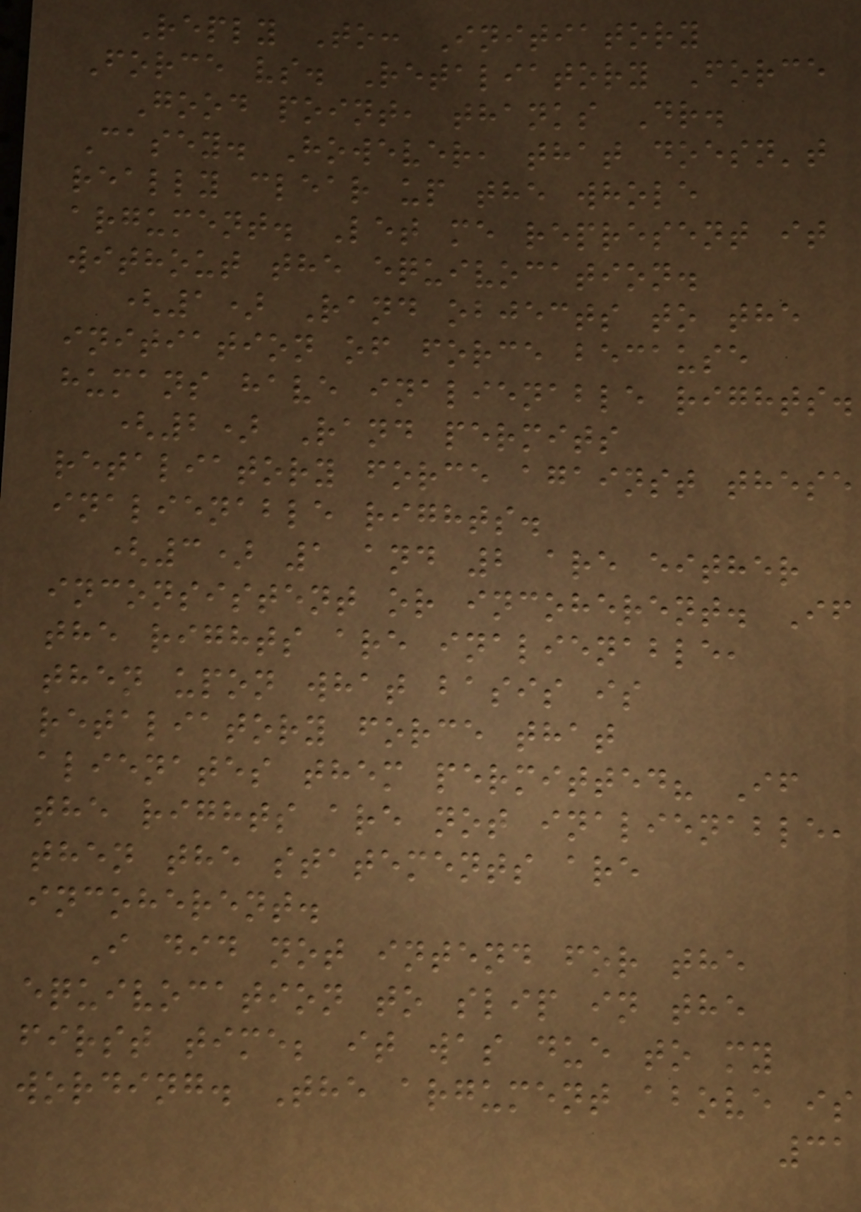Reply To: Initiatory
Force vs. Retaliatory Force
Good point, thanks Dr.
Casey. However, that doesn't
really clear up the whole
argument. Let me represent it
without the equivocation.
(1) Rand objects to the
initiation of force because
humans have inalienable rights.
(2) Rand permits
retaliatory force against these
inalienable rights.
(3) 1 and 2 are either
inconsistent or incoherent. If
the rights are inalienable,
then upon what basis is
retaliatory force that
alienates them permitted? If
the rights are not inalienable,
then the statements are
incoherent.
I did not intend for the
equivocation to slip in the
first time; it was due to my
wording. The argument above is
31
